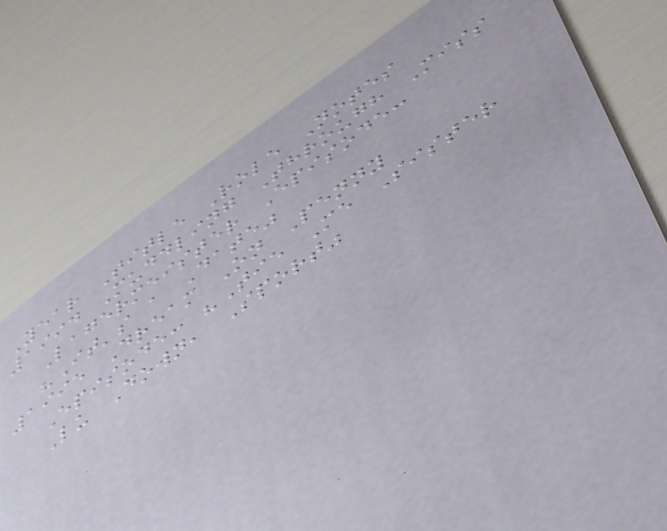Year Title Role Notes
1994 Muddling Through Miss
Lagermeister Episode:
"It's a Date"
1995 Dream On Penny
Episode: "Tie Me Sister
Lu Down, Sport"
